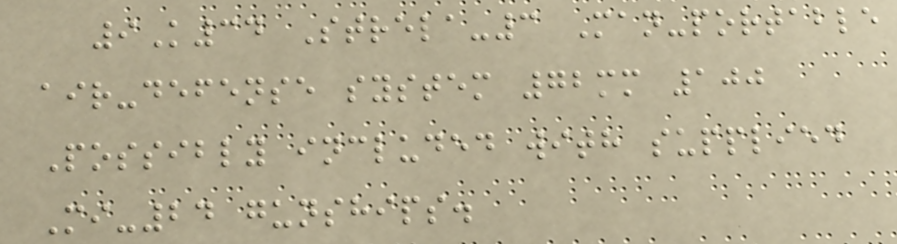9K34 Strela-3 Man-portable
air-defense system 72mm 100
Possibly included with supplied
Mi-24 gunships.
